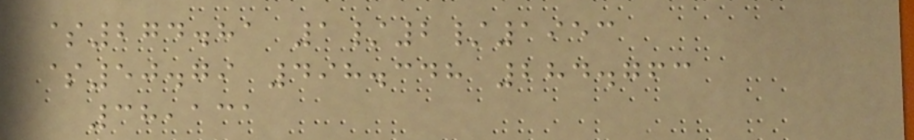$274.81 1/2/1953
$50.79 498.348 284.763
38,131
